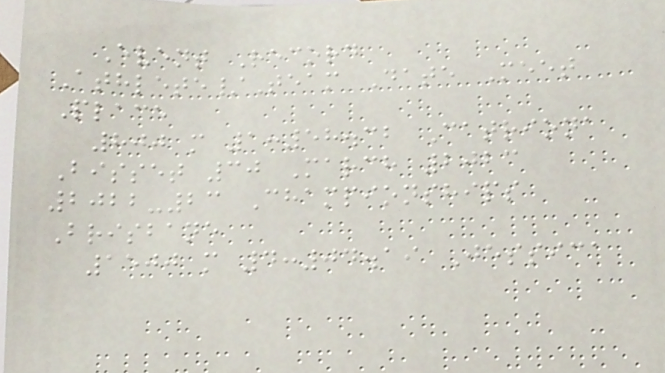Event Record
Athlete/Team Date Meet
Place
800 m 1:58.32 Catriona
Bisset 30 March 2023
2022-23 Championships
Brisbane
1500 m 4:04.19 Jessica
